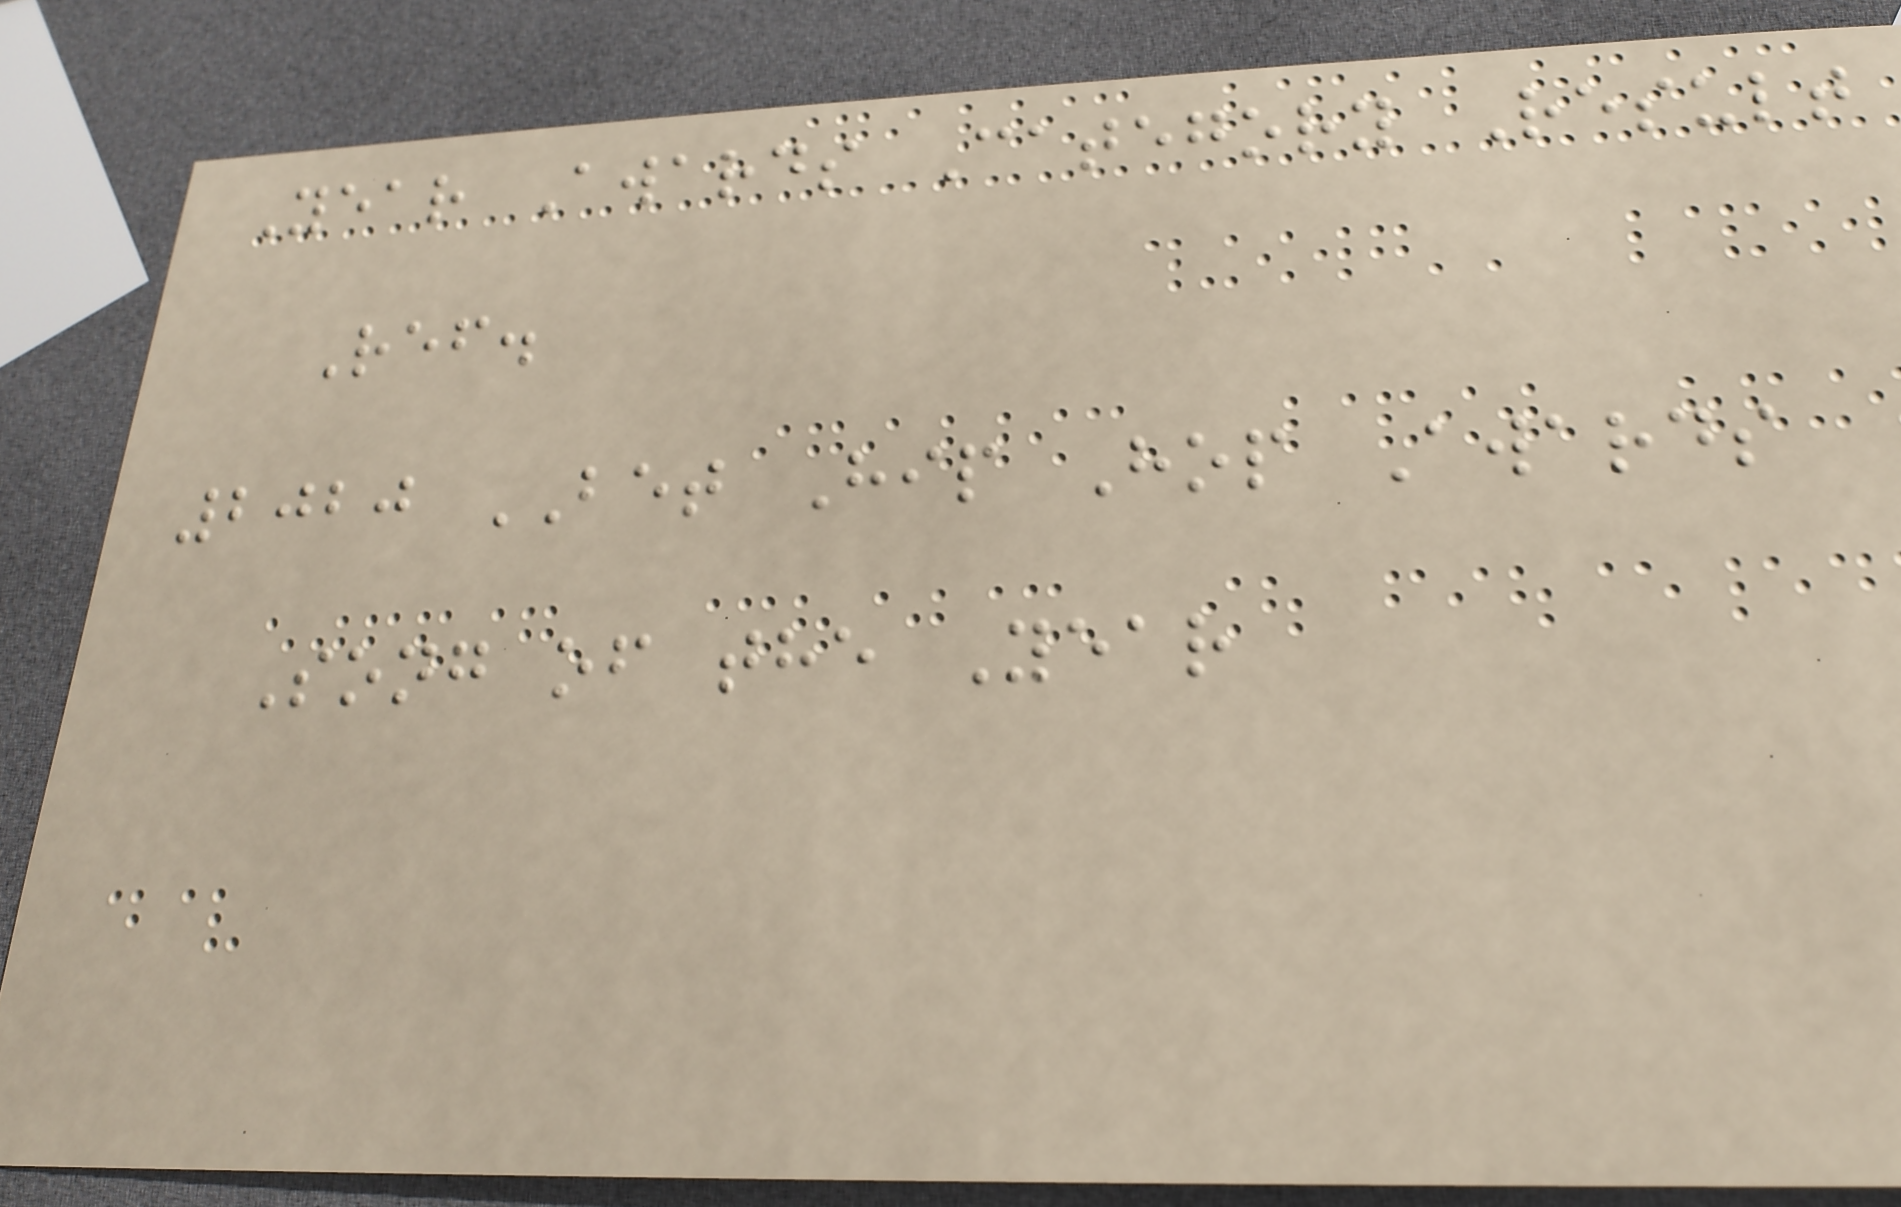Year Awards Category Result
Ref.
2020 BET Hip Hop Awards
Song of the Year
